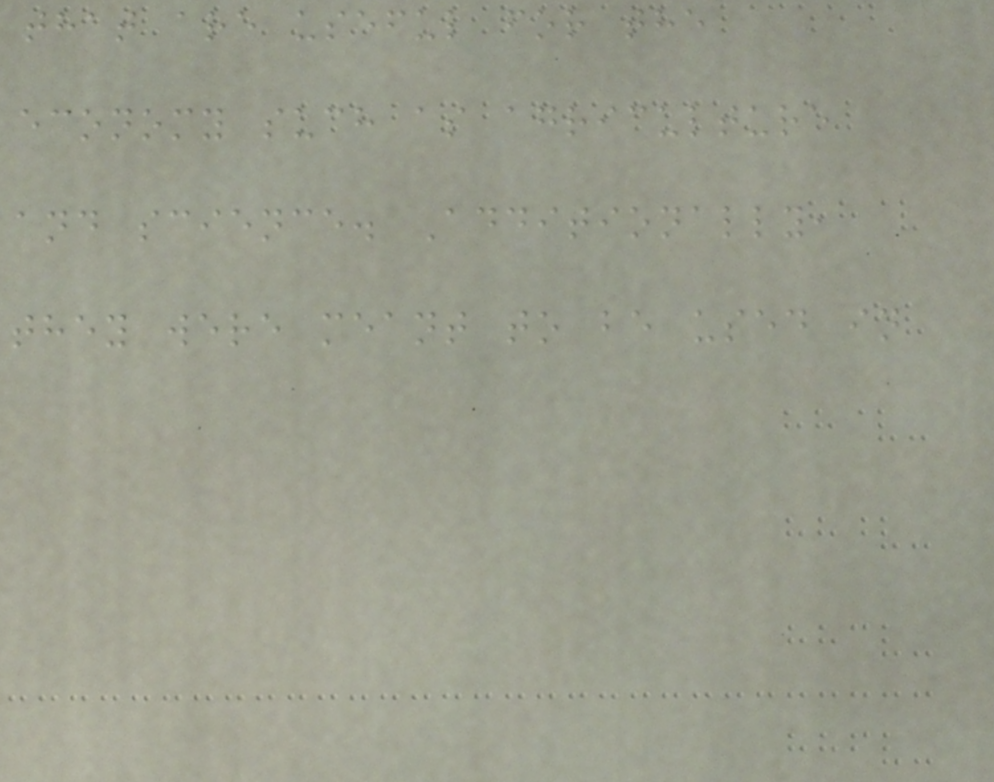that are useful for the
economy such as agriculture
and science. Additionally,
they were meant to be used in
